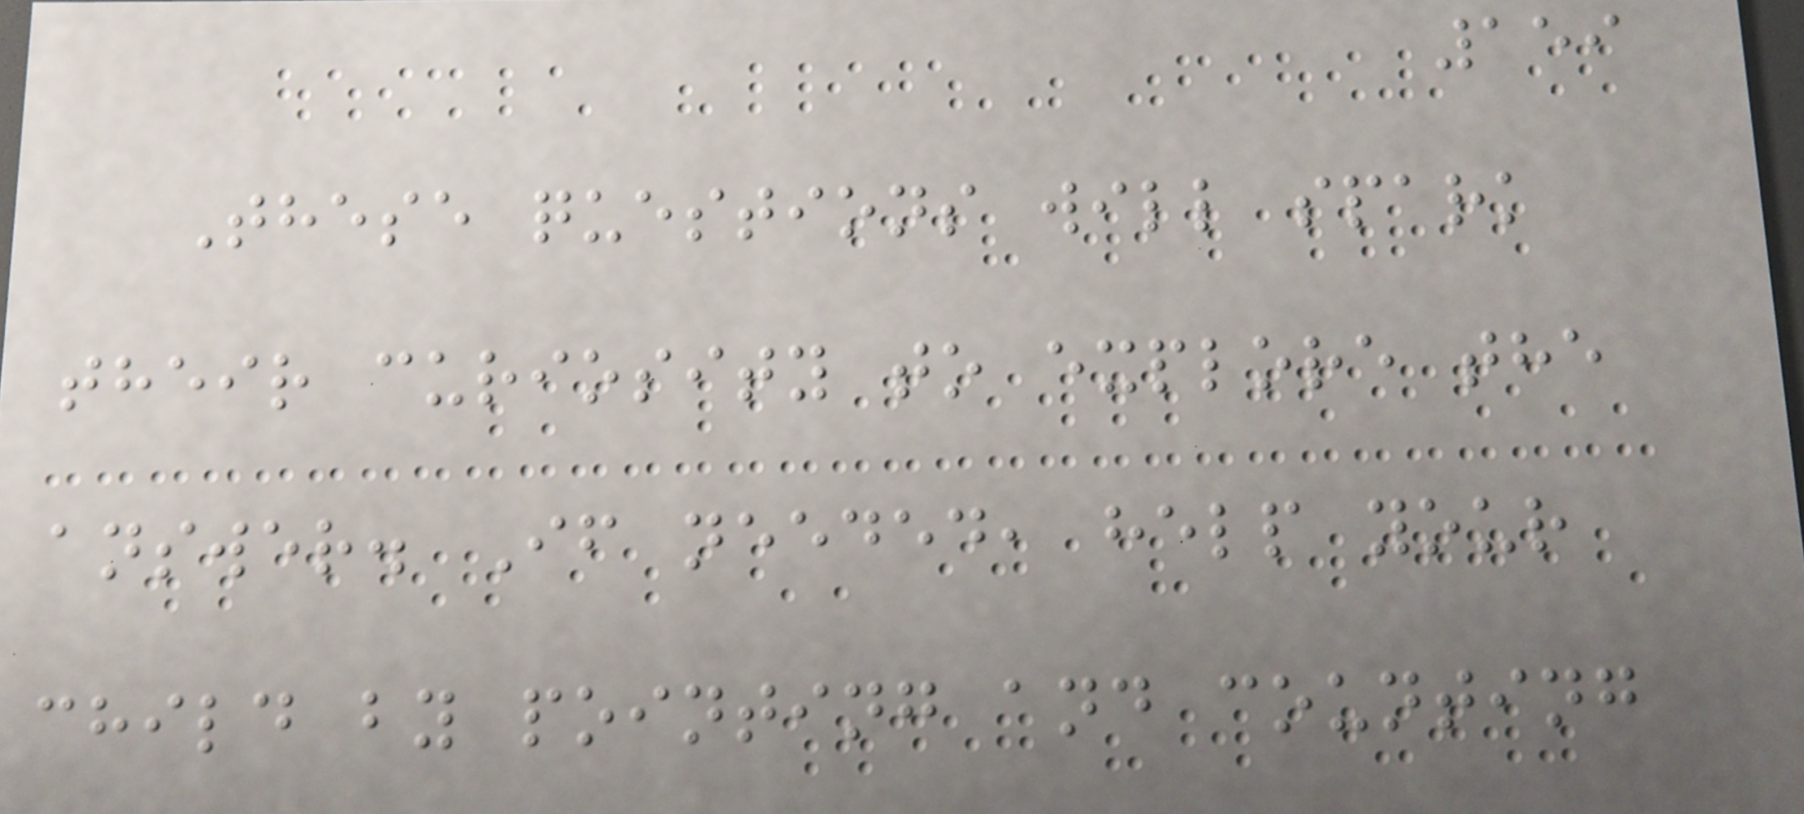159
These questions will spark
their curiosity to explore the
answer. If needed, help your
child by pointing and counting
